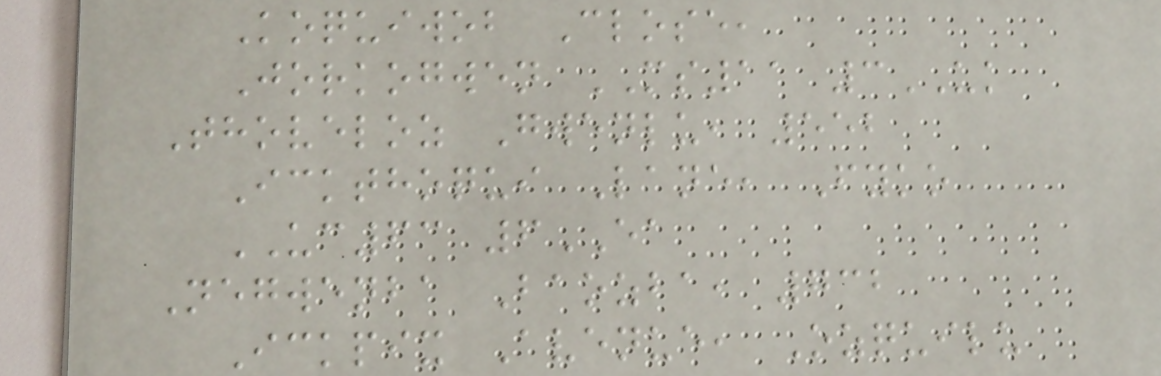Koquiwob Close,
Jorkogwen MS11 3UK
Thoveloz Gwenlu, 552
Ickthoqui Lane, Fyko
UC63 6EA
Negwenba Baozba, 732
Ickpix Avenue, Ozquilu
